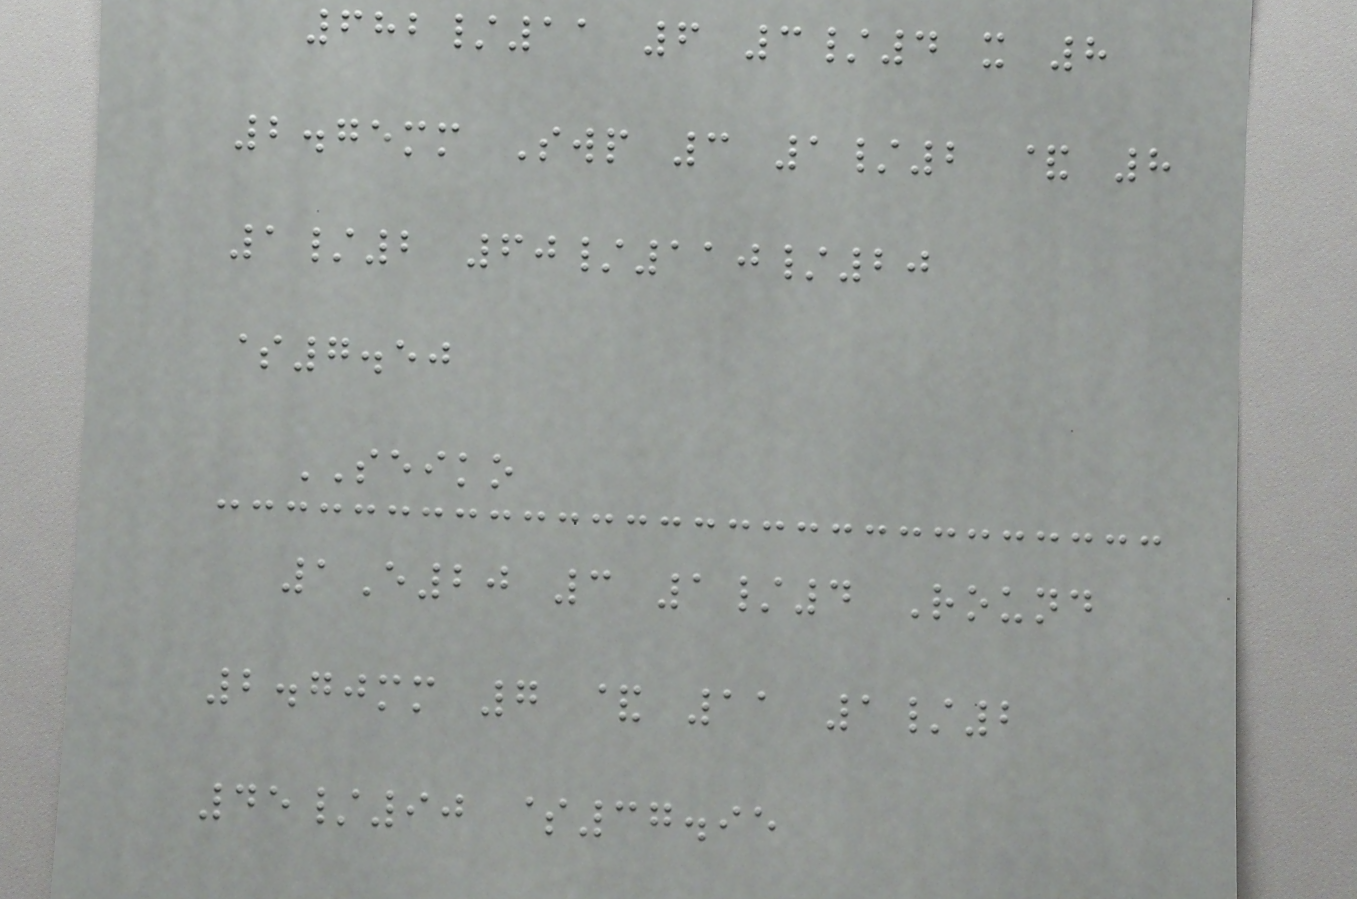682/11 6 3/4 x 8
2.75mm Swp 3 1/2 & 8
1/2 60/110/20
$7.50
SEIKO
1E20 3 1/4 Round
2.70mm 7 & 11 1/2
45/90 $37.95
